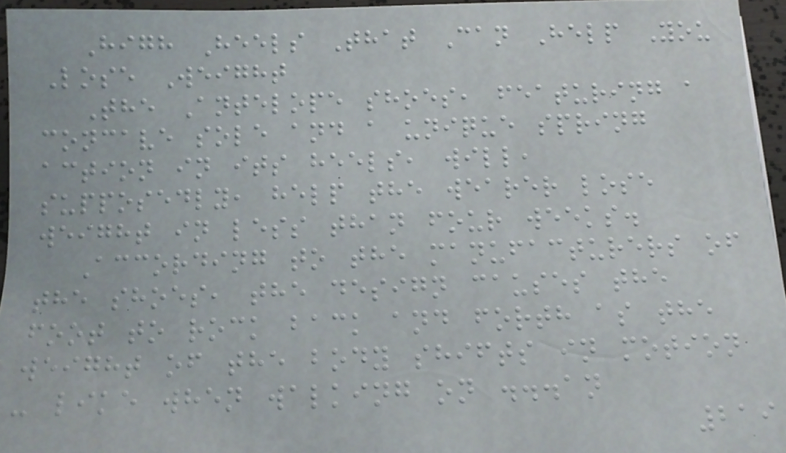High Heels That Can Help You
Lose Weight
The Antelope shoes, featuring a
concave sole and a unique spring
action in its heels, will,
supposedly, help the wearer lose
weight in less than four weeks.
According to the manufacturers of
the shoes, the design causes the
foot to rock back and forth as the
weight of the body shifts in motion
- like when walking on ...an
219
